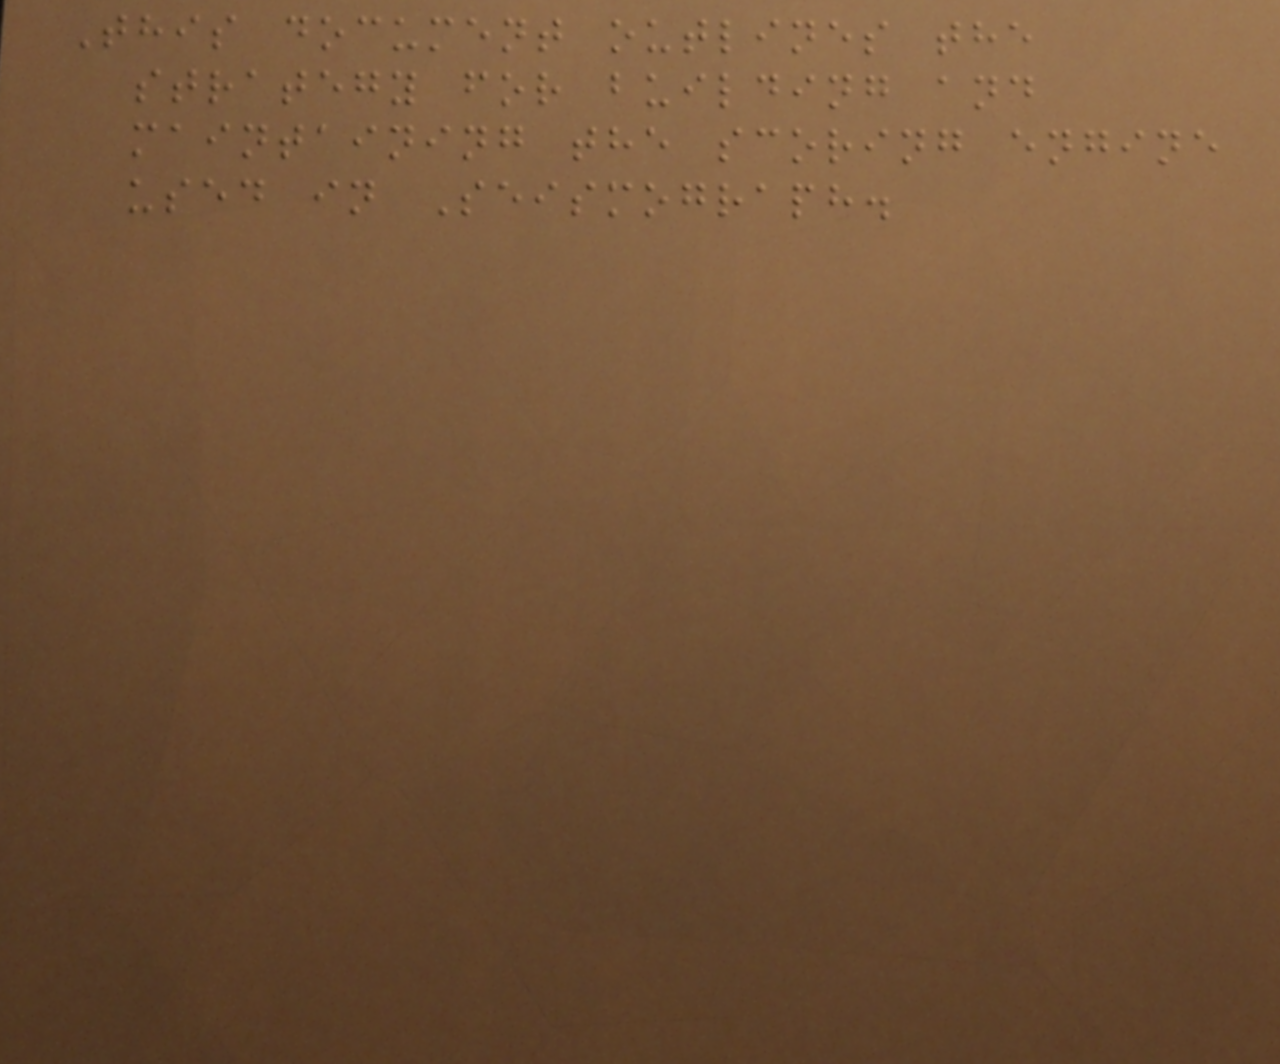This document outlines the
strategy for building and
maintaining the scoring engine
used in Seismograph.
